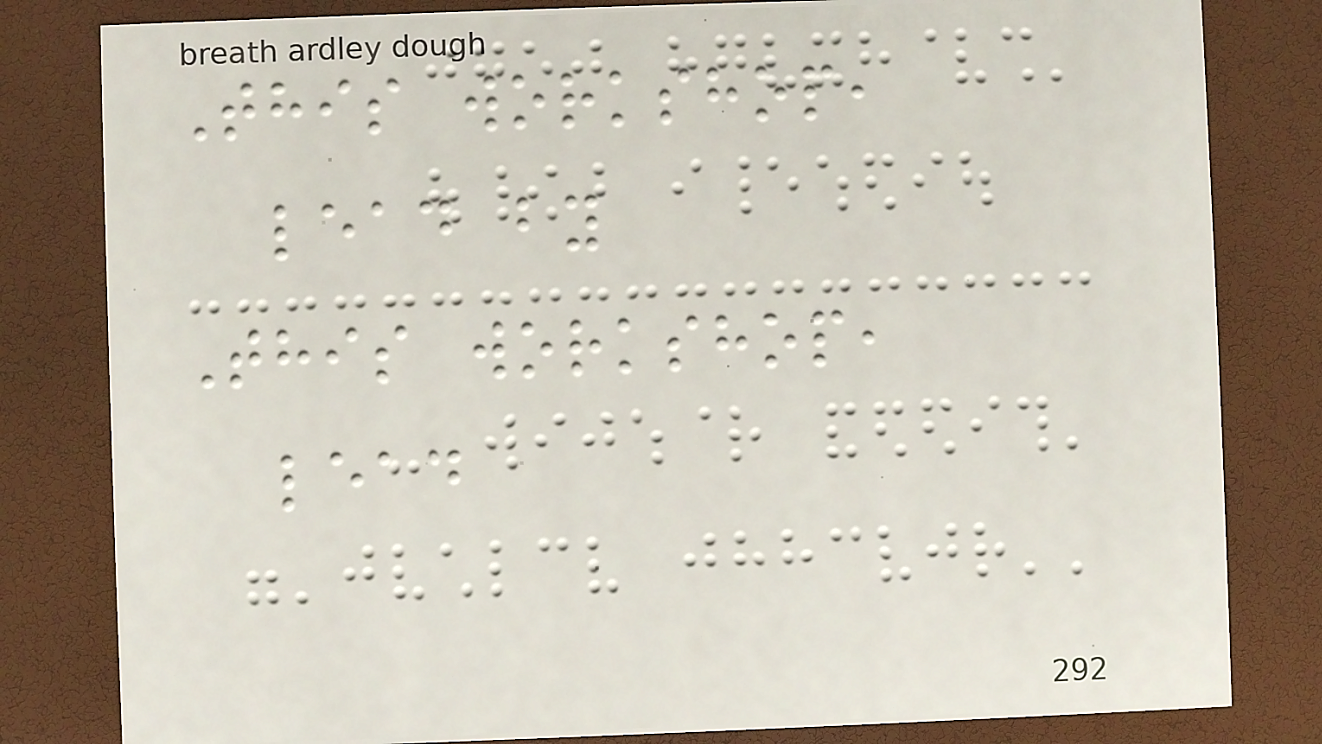This workshop,
lead by
This workshop,
lead
